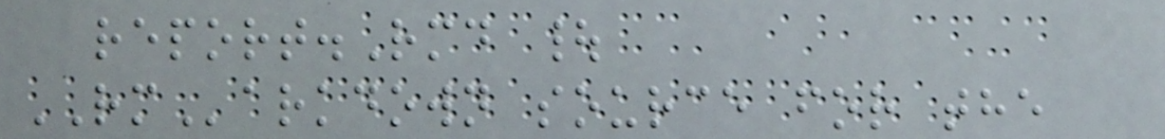report.Rmd |
RMarkdown source for the
